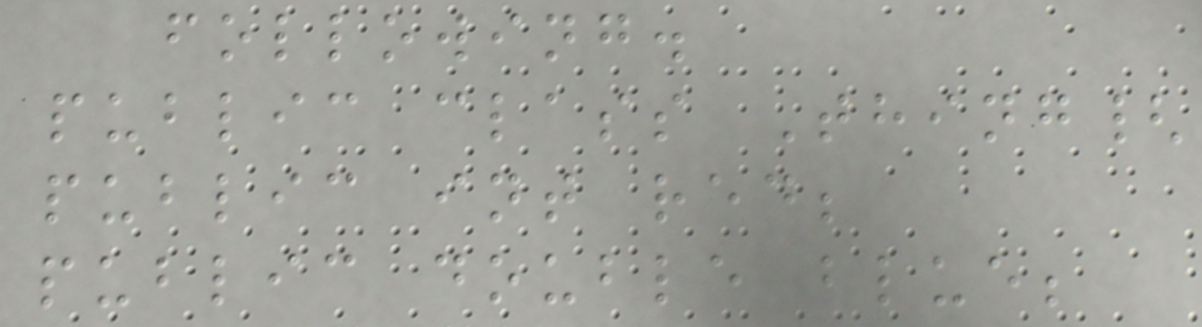following.
public class Thing{
public int red;
public double blue;
